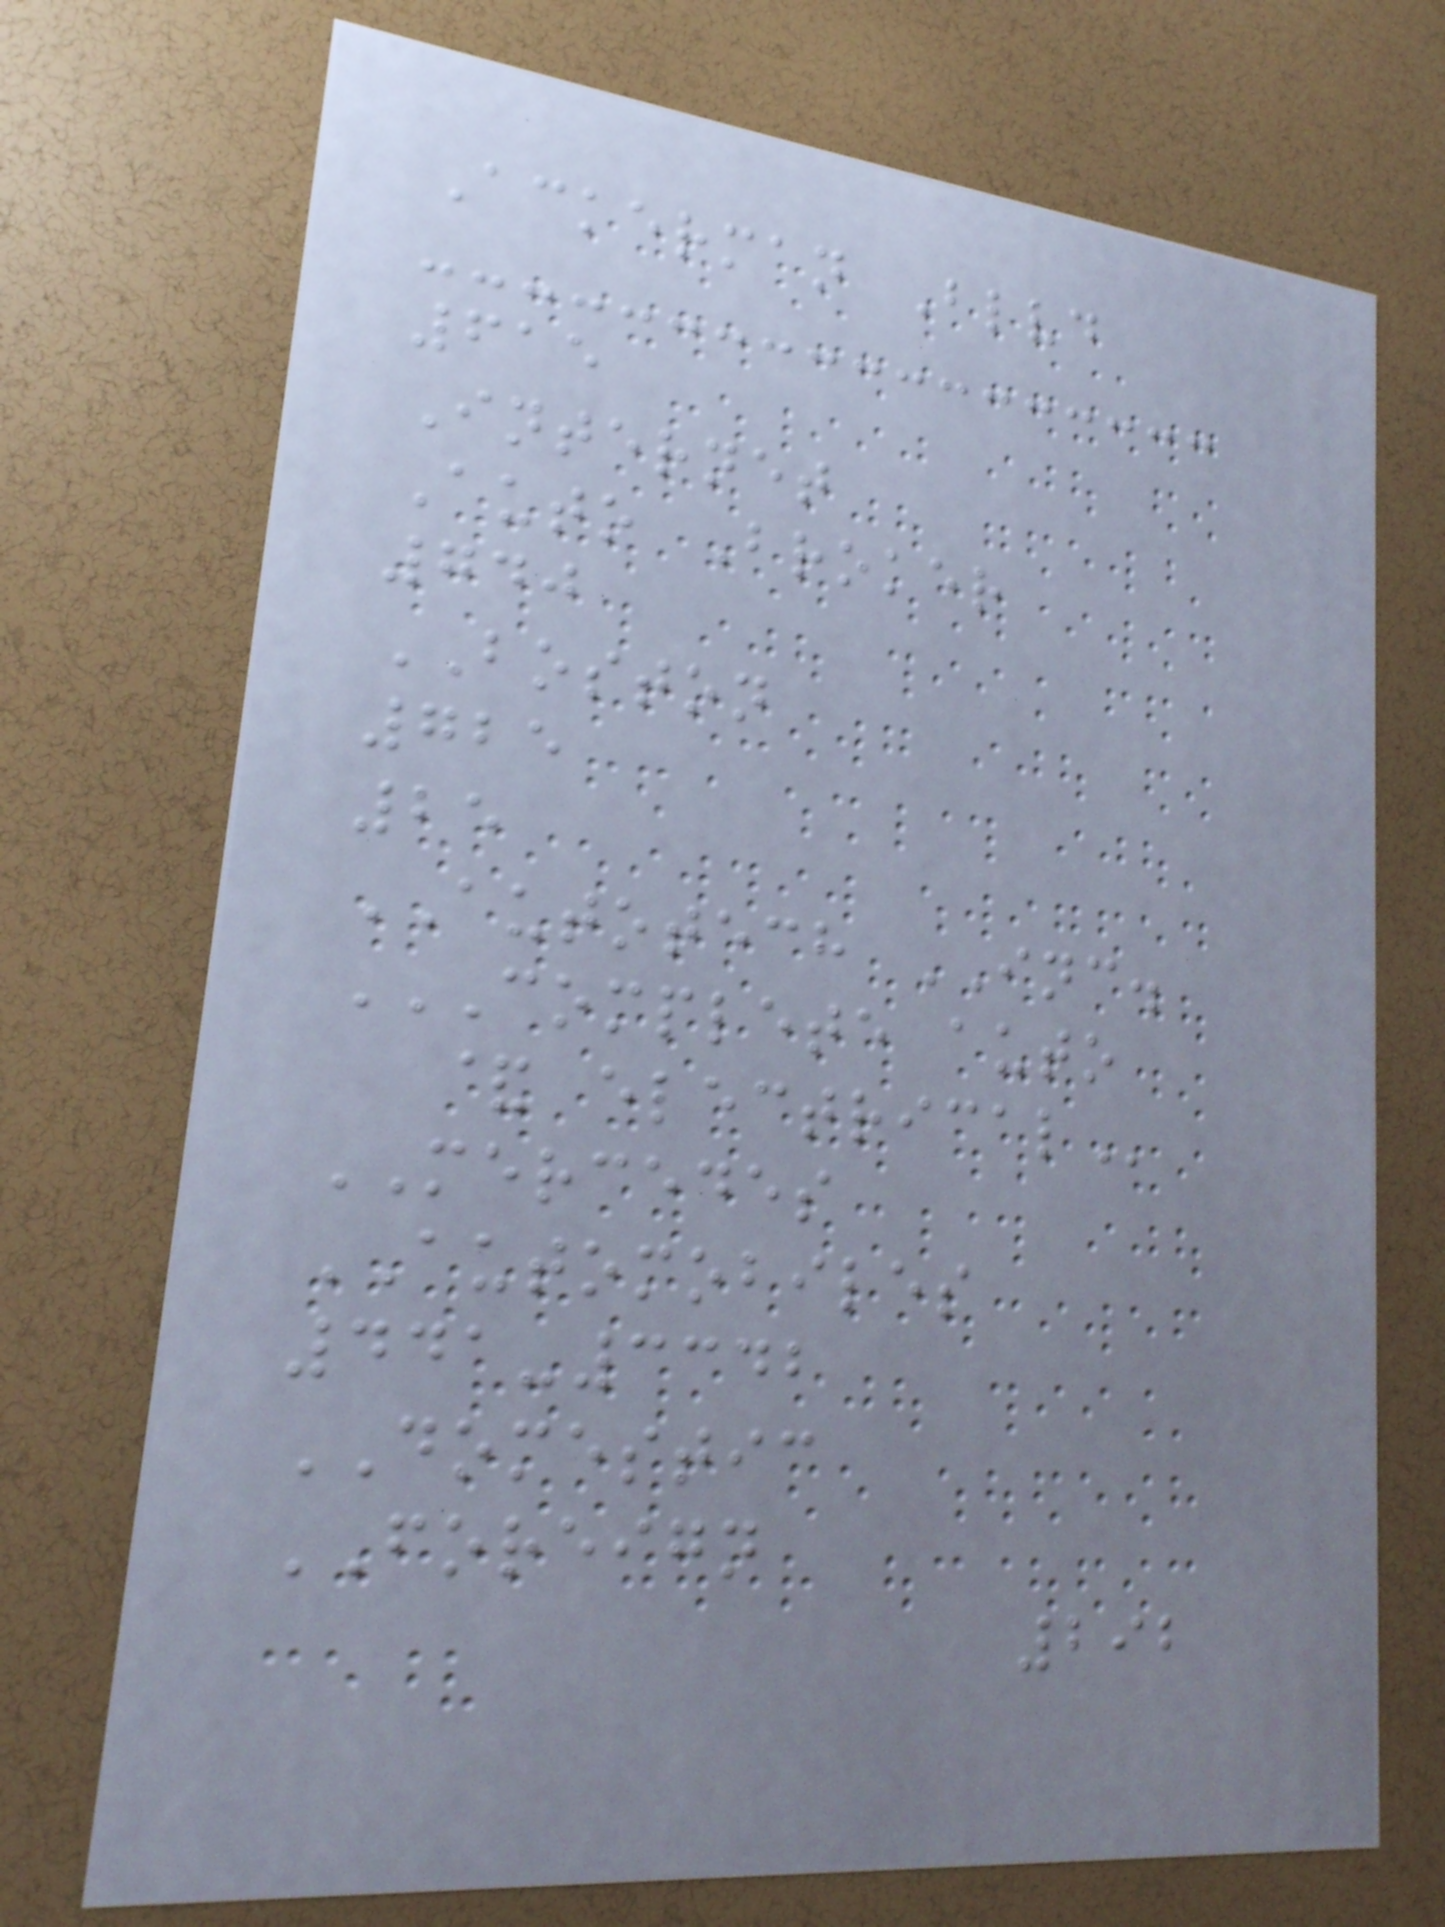Ackerman Blvd
615
Internet
Auto Broker
740
BOSTON
725
25
AUTOTECH INC.
COMPLETE AUTO
& ELECTRICAL
MERCEDES
AUTOMOBILES
441-3342
DOMESTIC
FOREIGN
292
